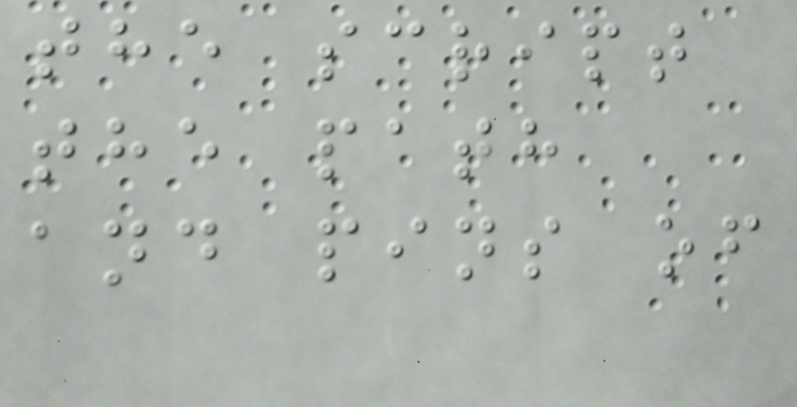the script
the path
and pins of
